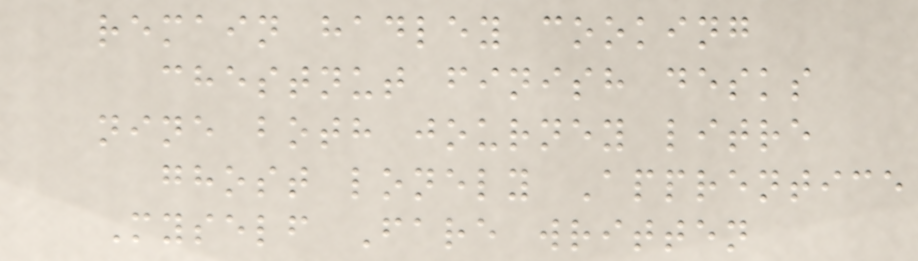remain hadley cooking
chestnut finish desks
nine both journey litre
ghost lonely Apprentice
Myself Fare written
